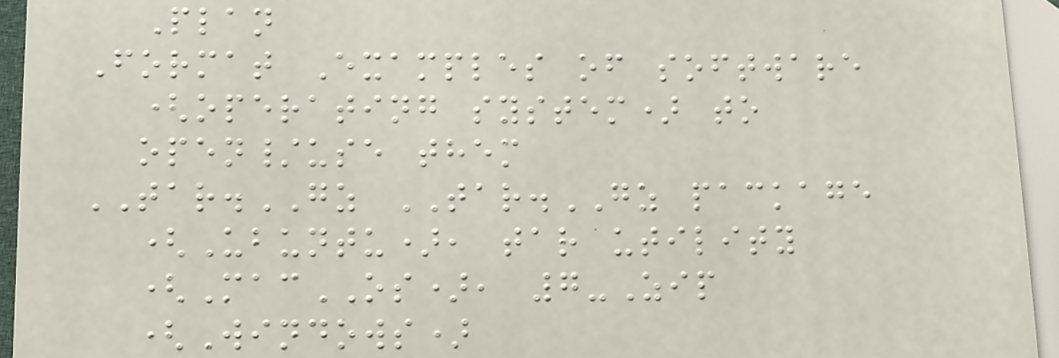Plan
Format Examples of software
(operating system) to
open/use them
TAR.GZ TAR.GZ package
(Ubuntu), tar utility
(MacOS), 7-Zip
(Windows)
